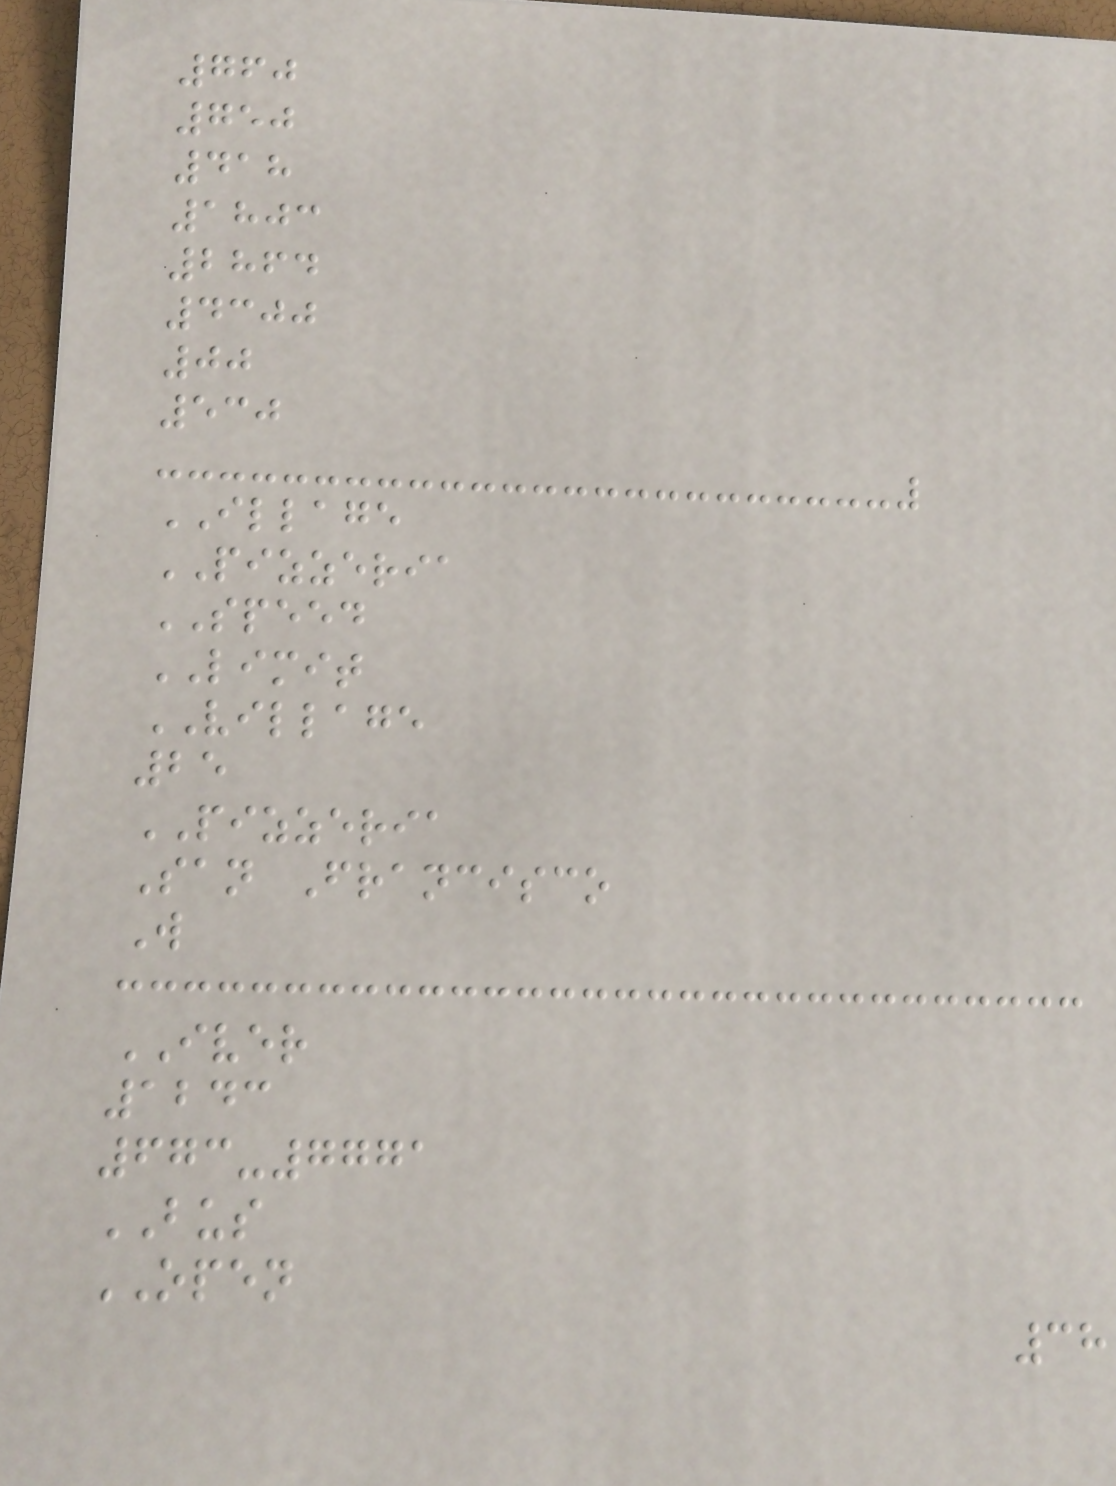760
750
418
1803
2864
4300
00
530
ILLAGE
PIZZERIA
SPEED
LIMIT
VILLAGE
25
PIZZERIA
San Francisco
W
IVER
1243
673-7771
BUS
OPEN
38
